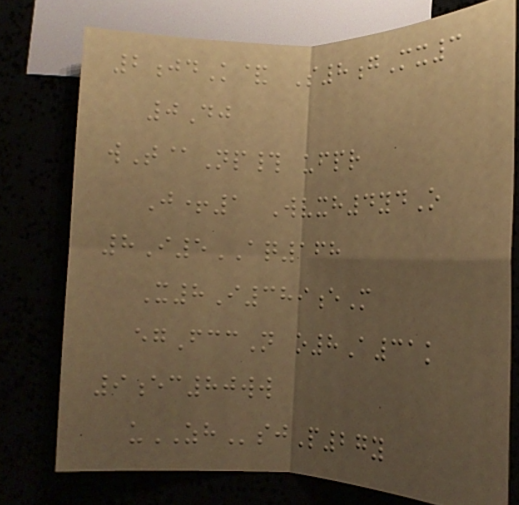2jdK& S8gMx3
0Dj
wT@Np# ufpr
J+1 Wvxh4ydO
8I5AQ168
X8I389eM
egFccN o8A31k
9ec80ww
uZHsjP27y
